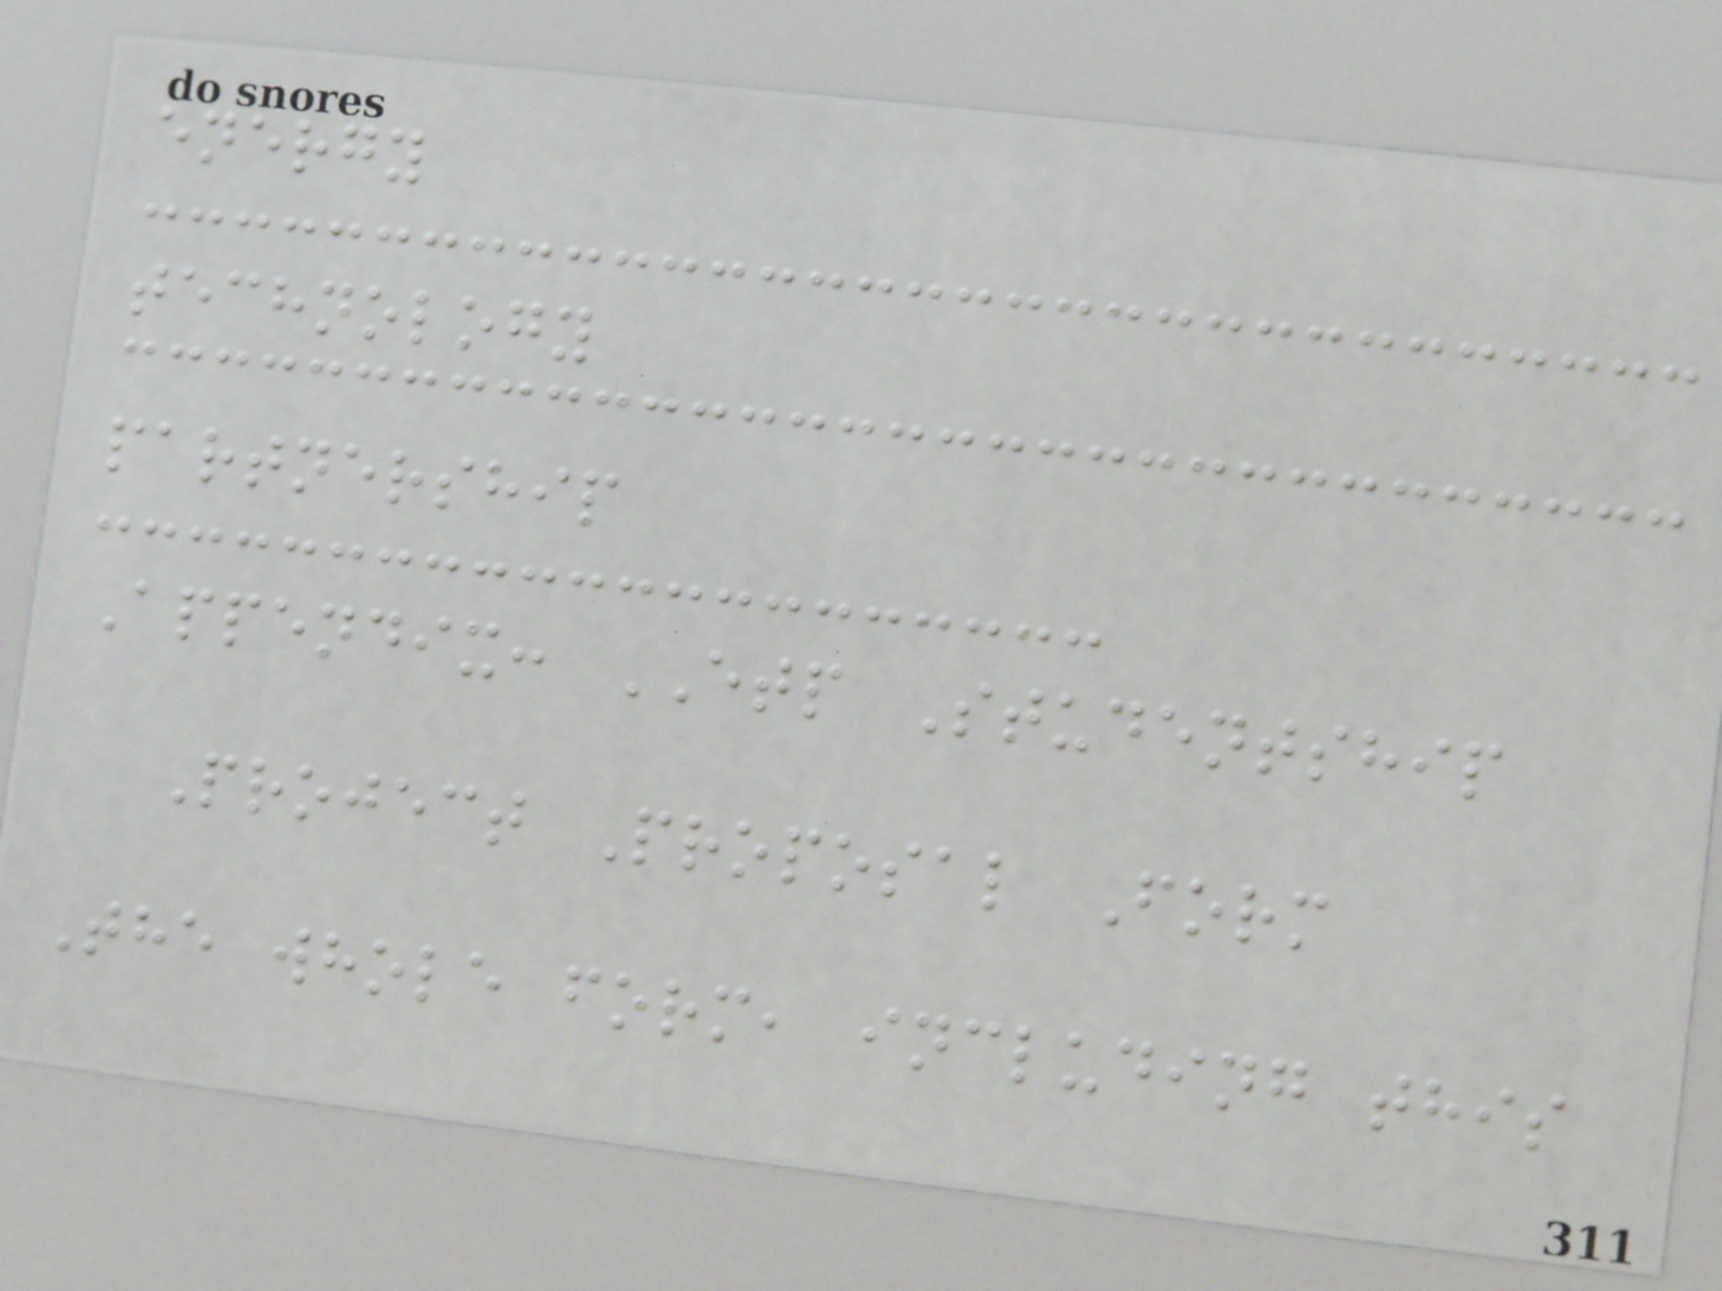energy
technology
partnership
Appendix: ETP Studentship
Project Proposal Form
The whole form, including this
